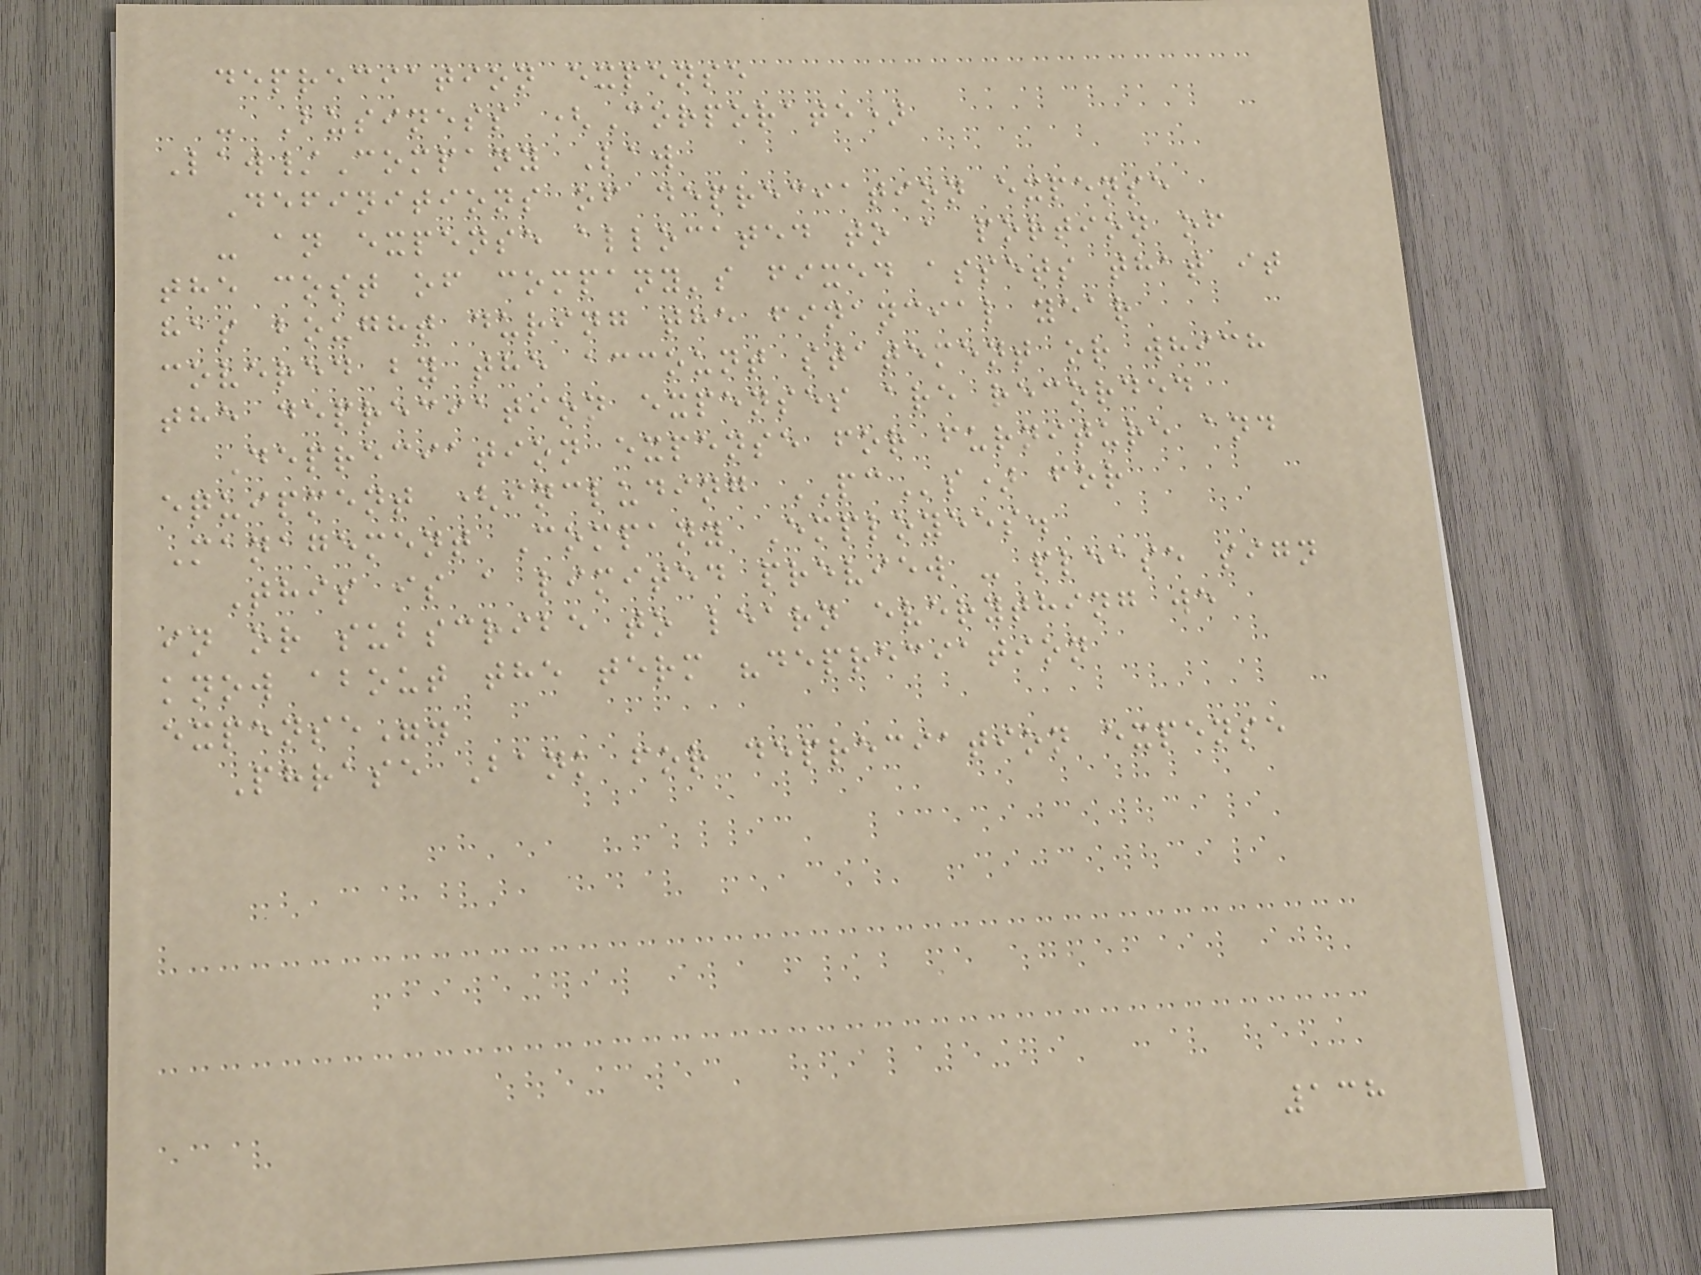depreciation expense
- Business (Corporate)
Law/Company Law
Definitions of depreciation expense
- an expense allocated to a portion of
the cost of company's fixed assets that it
has bought during the financial year
covered by the account statement or which
the depreciation expenses are recorded
Depreciation expense for furniture and
equipment (including PCs) for
Management Company Employees.
This is a limited preview - please sign
in or subscribe to learn everything we
know about the term "depreciation
expense".
Phrase Bank for depreciation expense
138
